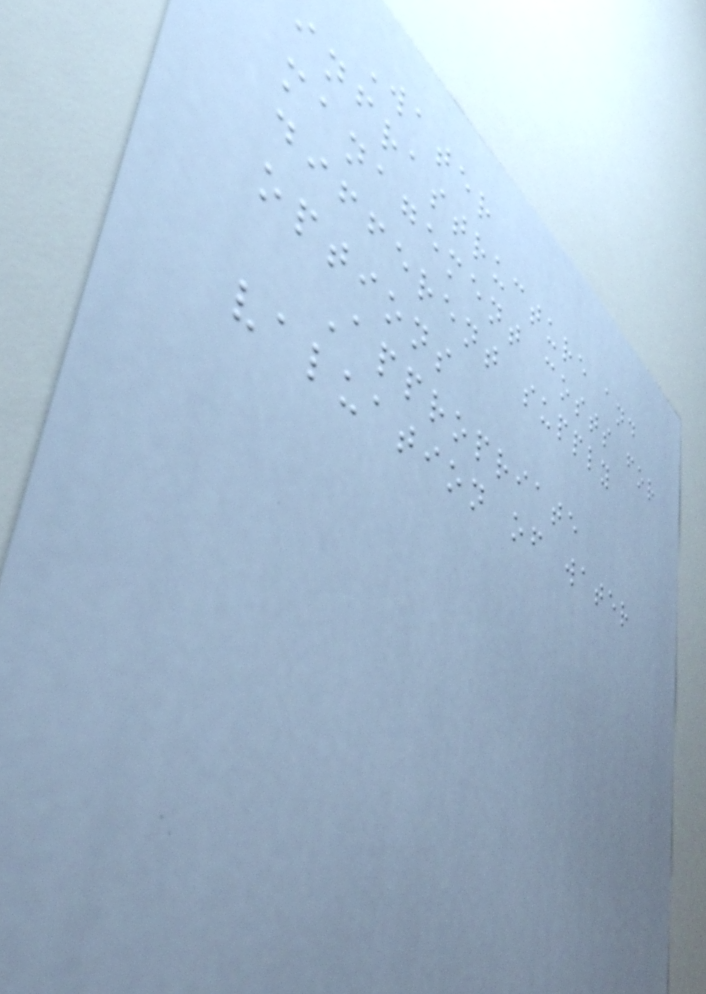Water
infrastructure and
management costs for
different supply
options
Appropriate
valuation of water
